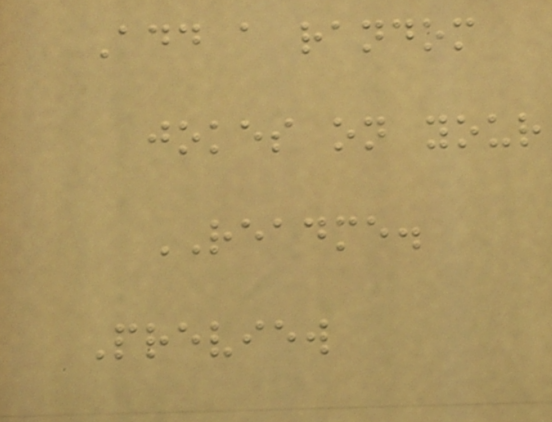Add a random
jokes on your
README.
Preview
